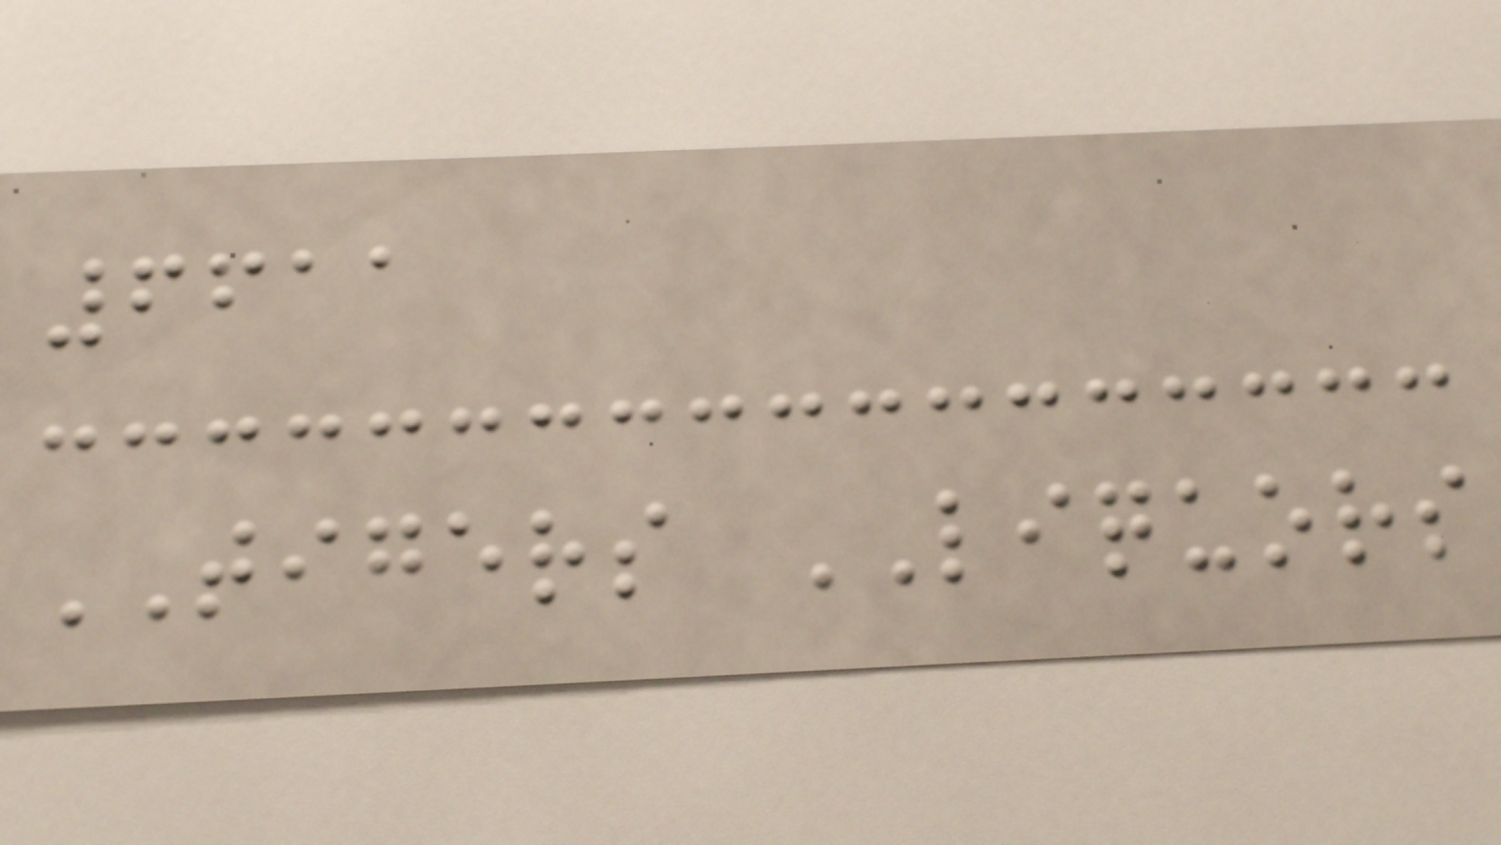6611
TIGERS LIQUORS
